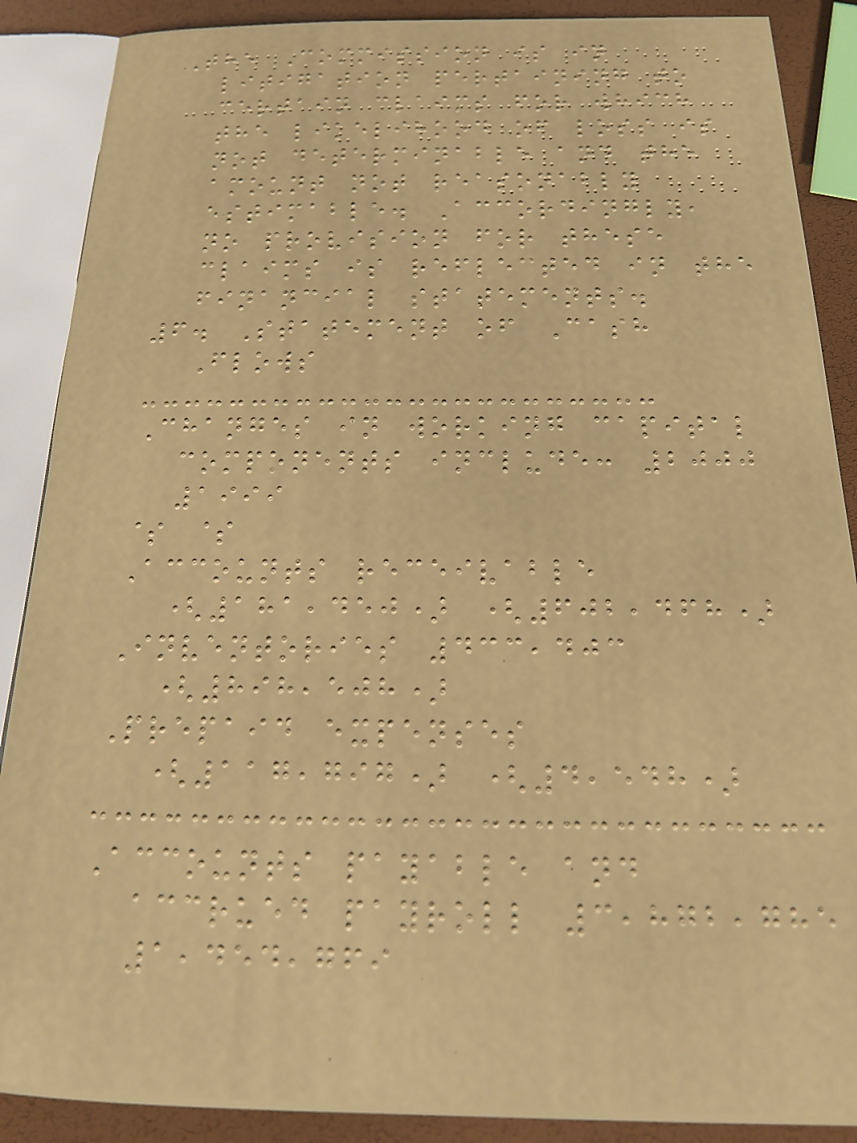The Commission is in
litigation pertaining to
certain claims for which
the likelihood of loss is
not determinable and the
amount not reasonably
estimable. Accordingly,
no provision for these
claims is reflected in the
financial statements.
6. Statement of Cash
Flows
Changes in working capital
components include: 2000
1999
$ $
Accounts receivable
(181,450) (602,468)
Inventories 433,403
(898,508)
Prepaid expenses
(117,797) (4,548)
Accounts payable and
accrued payroll 3,872,785
1,454,769
